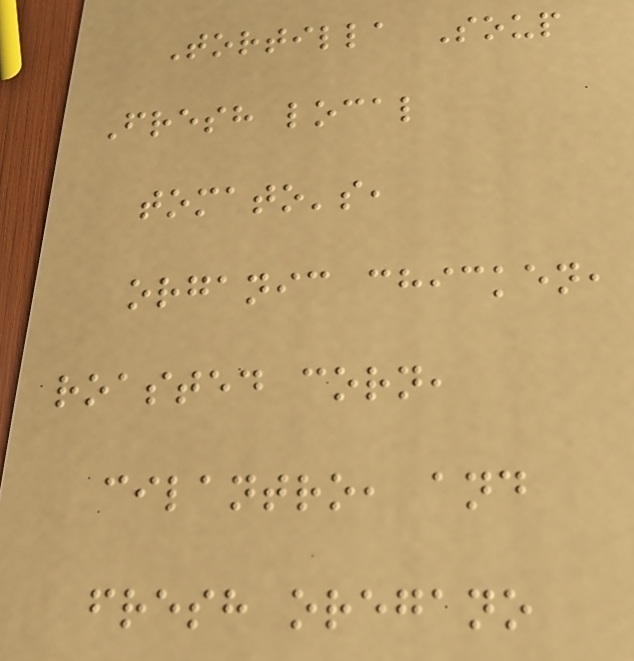Tortilla Soup
Fresh local
tomato's,
organic chicken,
roasted corn,
cilantro, and
fresh oregano
